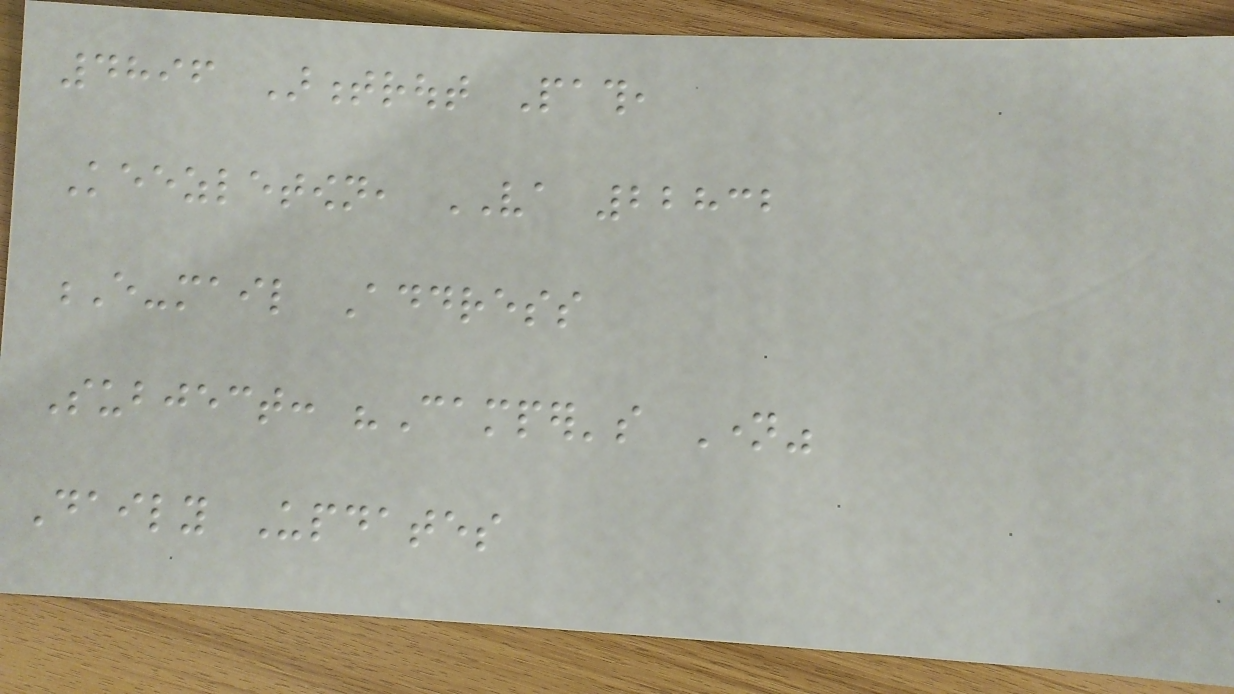4896 Armentrout Path,
Keezletown, VA 22832
E-mail Address
Subject: "Camper's Name"
Daily Updates
